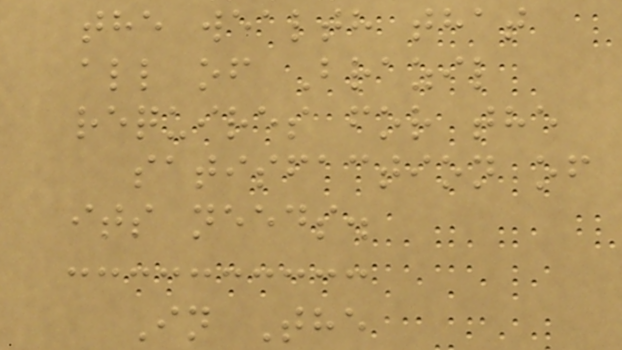the wealth that
all of Brazil
requires for the
satisfaction of
its needs.
In The
